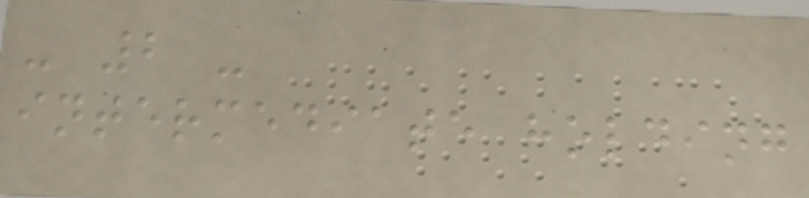- 2 -
intermediate holding
